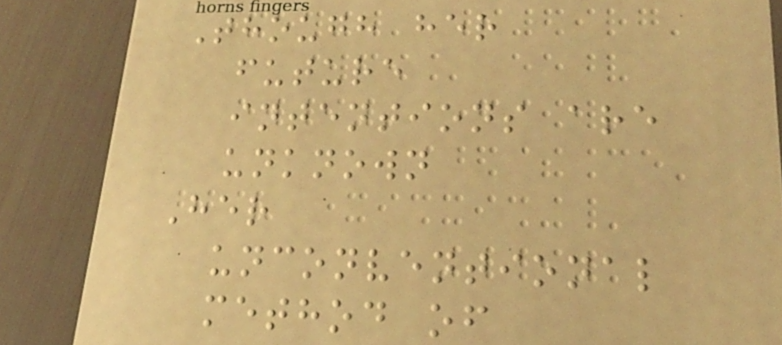Though her
future
intentions are
unknown
Her
unconventional
method of
